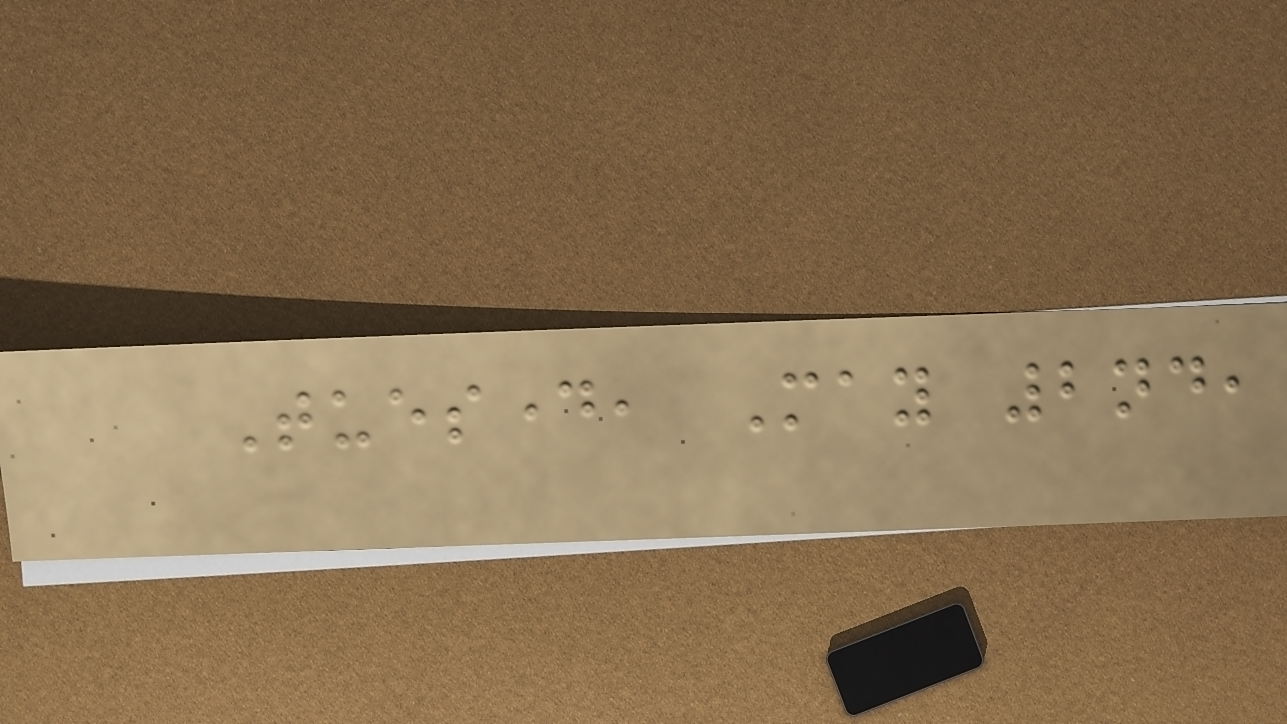Tuesday, May 2nd,
